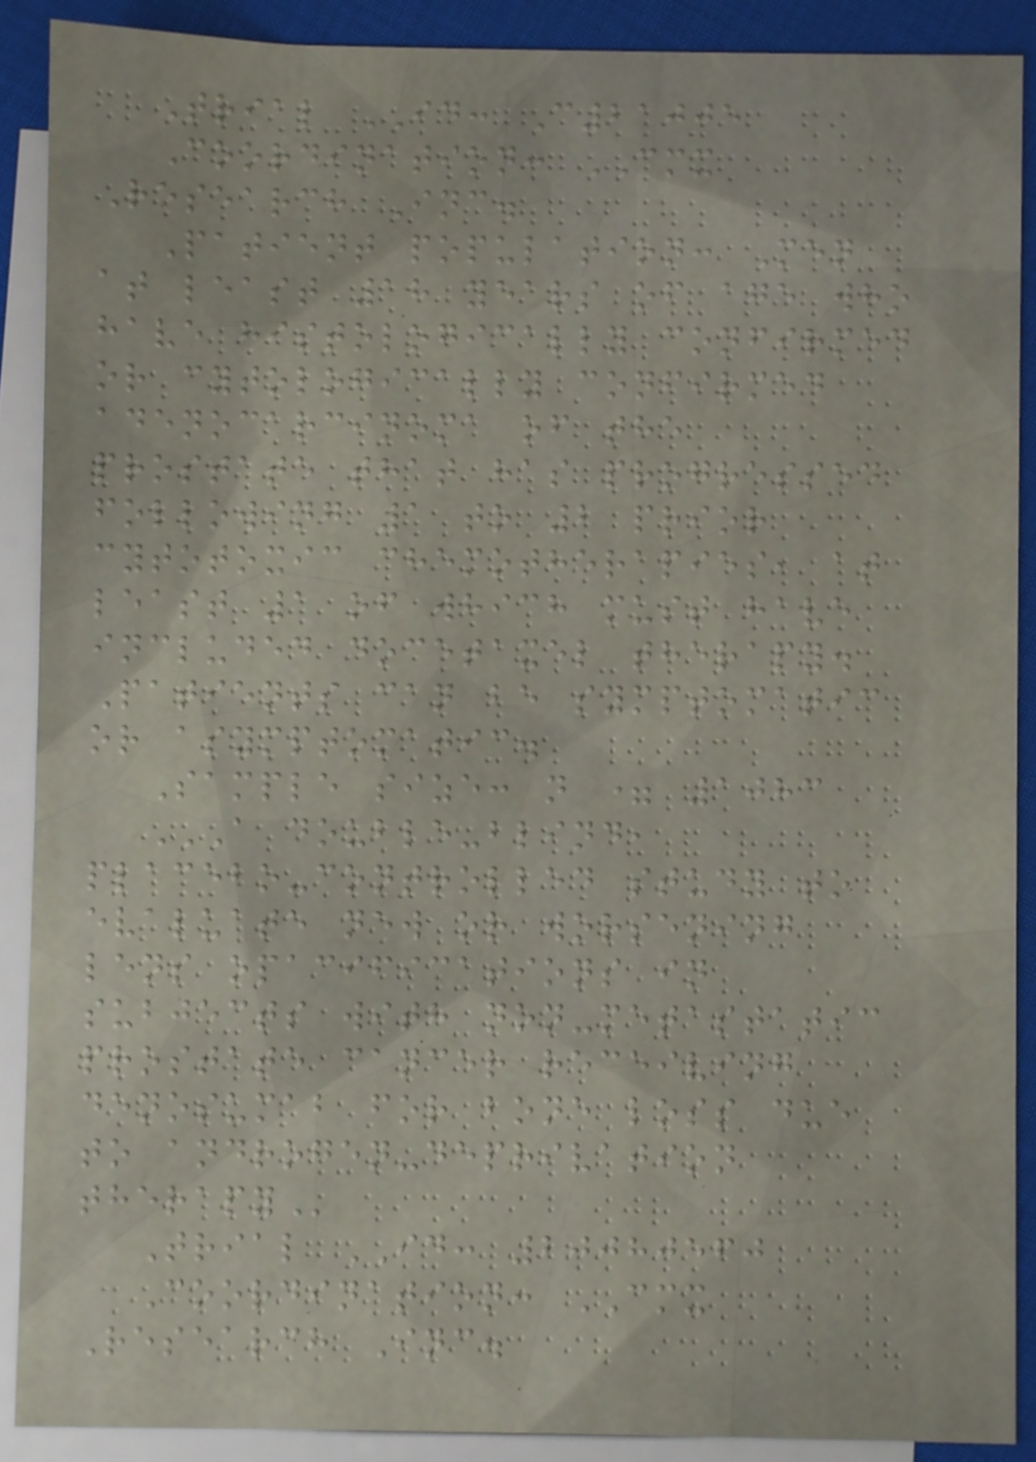Trial ID: C21005
Coordination: CMX
Research Inc.
Patient population: Men
at least 18 years of age who
have histologically confirmed
or cytologically confirmed
adenocarcinoma of the
prostate that has progressed
following 1 to 2 prior
cytotoxic chemotherapies, at
least 1 of which must have
included docetaxel therapy.
Patients can be symptomatic
or asymptomatic.
Sample size: n = 1083
A DOUBLE-BLIND,
PLACEBO-CONTROLLED STUDY TO
EVALUATE NEW OR WORSENING
LENS OPACIFICATIONS IN
SUBJECTS WITH NON-METASTATIC
PROSTATE CANCER RECEIVING
DENOSUMAB FOR BONE LOSS DUE
TO ANDROGEN-DEPRIVATION
THERAPY
Trial ID: 20080560
Coordination: CMX
Research Inc.
